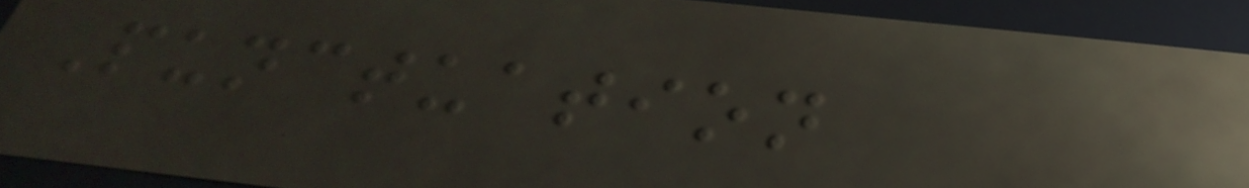Punctuation
